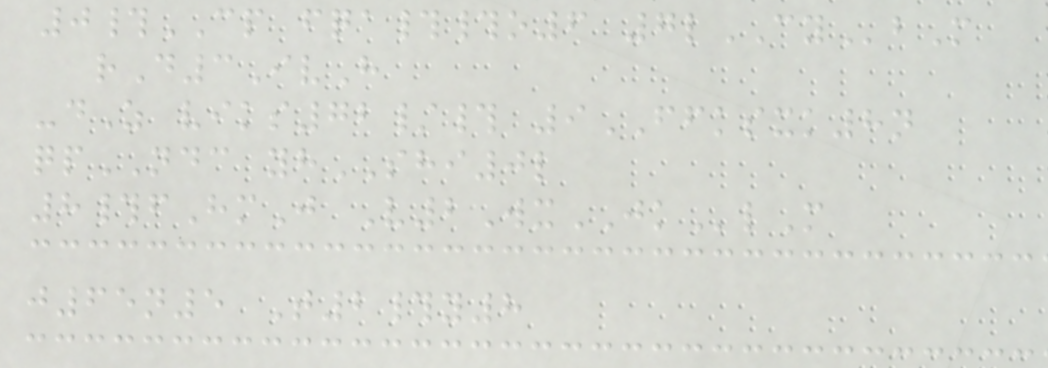0#CP fqa##o6 7lCYbM
rD3IvH
-dZ viks72/# 9FFKSXK8n
qpNDC yhSHI0l
8#fHmJ V2WxJKlM
j65n5 T2#y8
